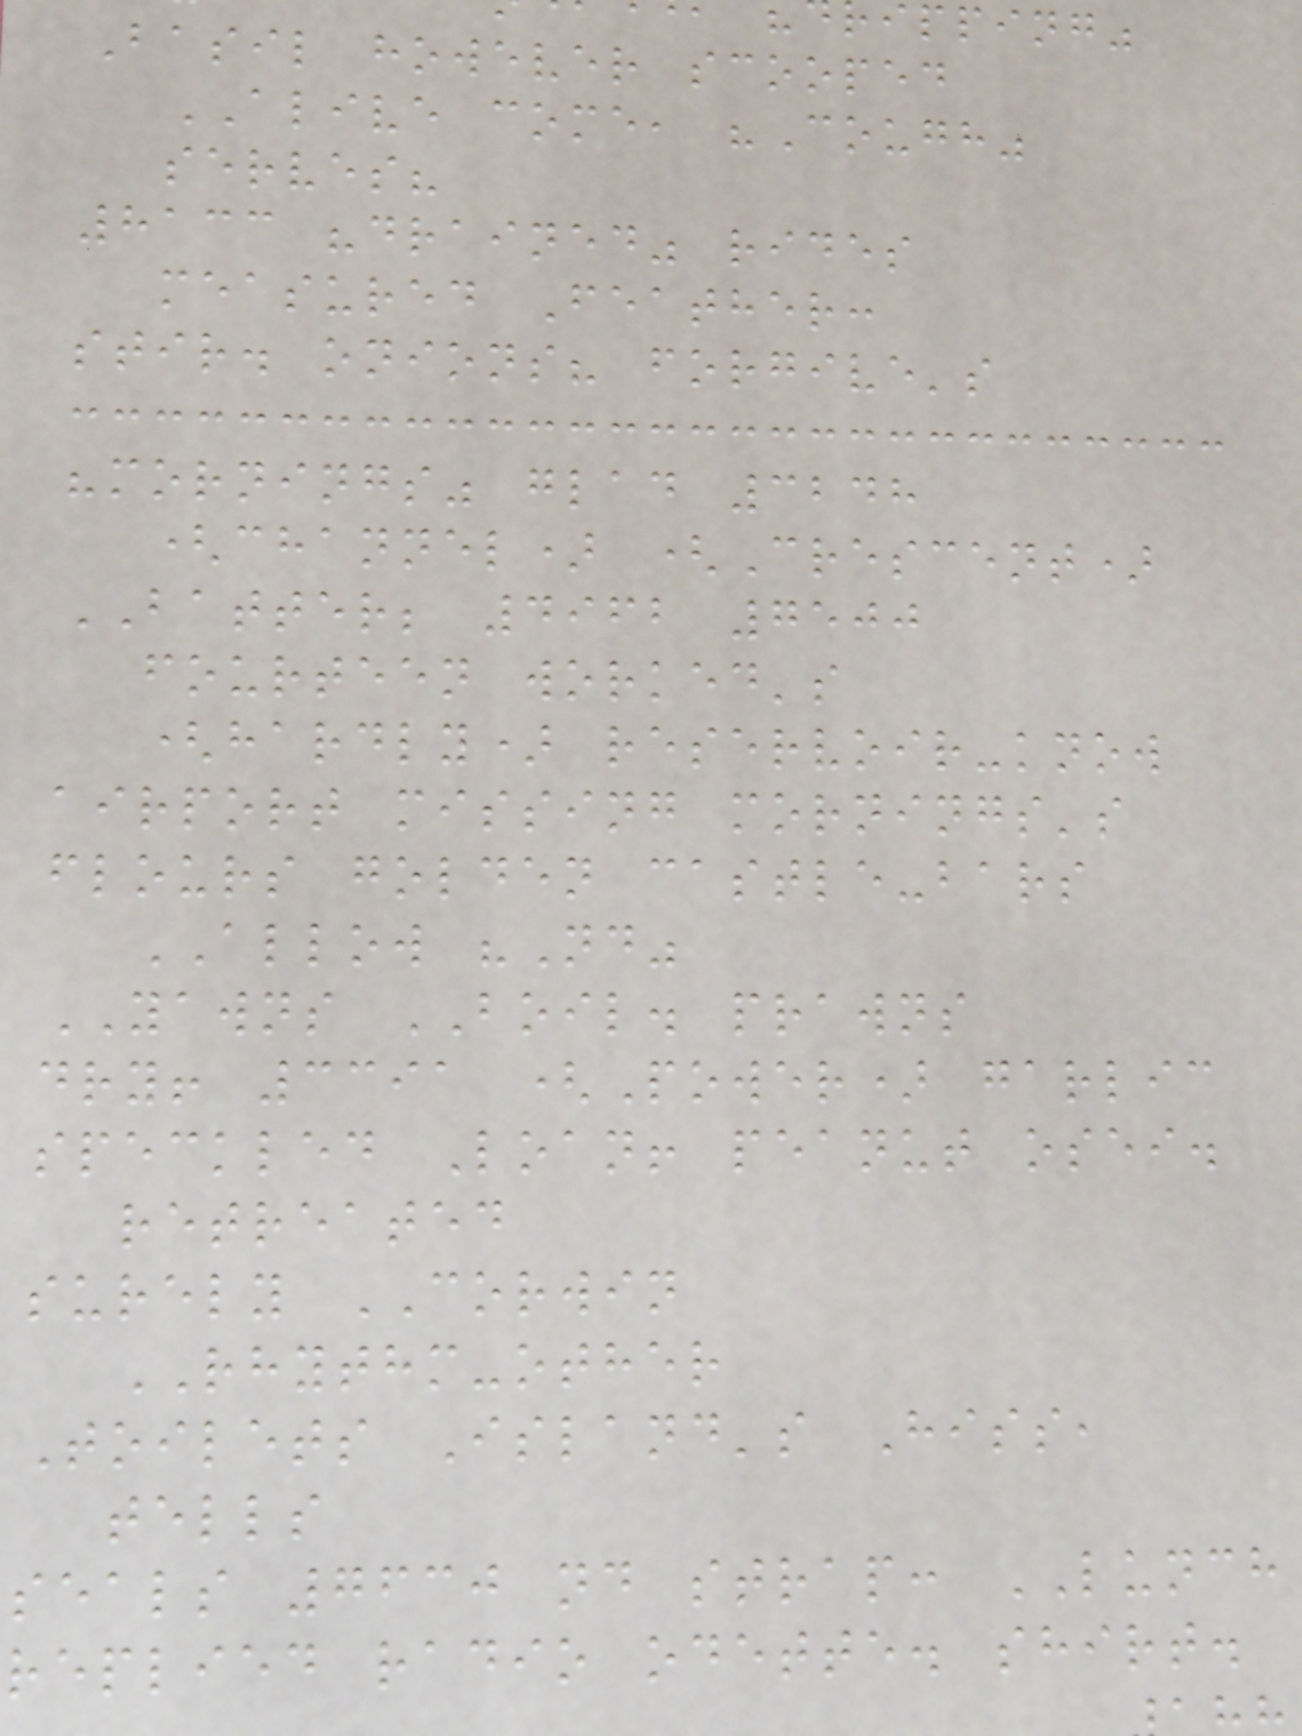ipping"
Basil however scooped
ALIVE come, "Cough"
serves?
8133 "drained" rides
measured Feather:
stir. onions? forgive's
"mornings" glad 3248
(channel) (Crescent)
BATTER; 4962 7500
fourteen worked's
(hardly) reservoir-know
airport missing mornings's
flours golden castle-bars
ALLOW "Nd"
YAWNS BOIL. prawns
dry! 3391 (Power) garlic
speckled Loan! peanut osei.
retreated
surely CORWIN
RHYTHM-other
Toilets Island's Hiss,
tells
seals 7630 nd strap: LUNCH
replied radio odette. shirt.
